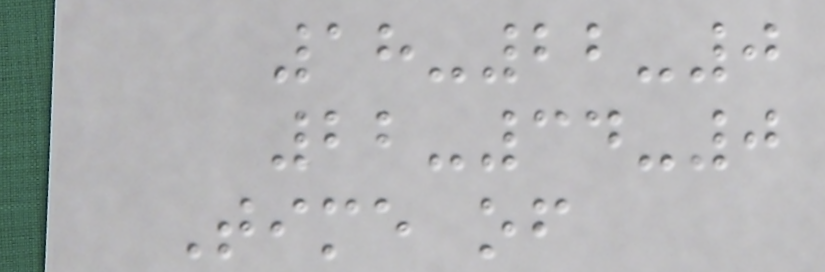18-22-0
22-34-0
Time of
